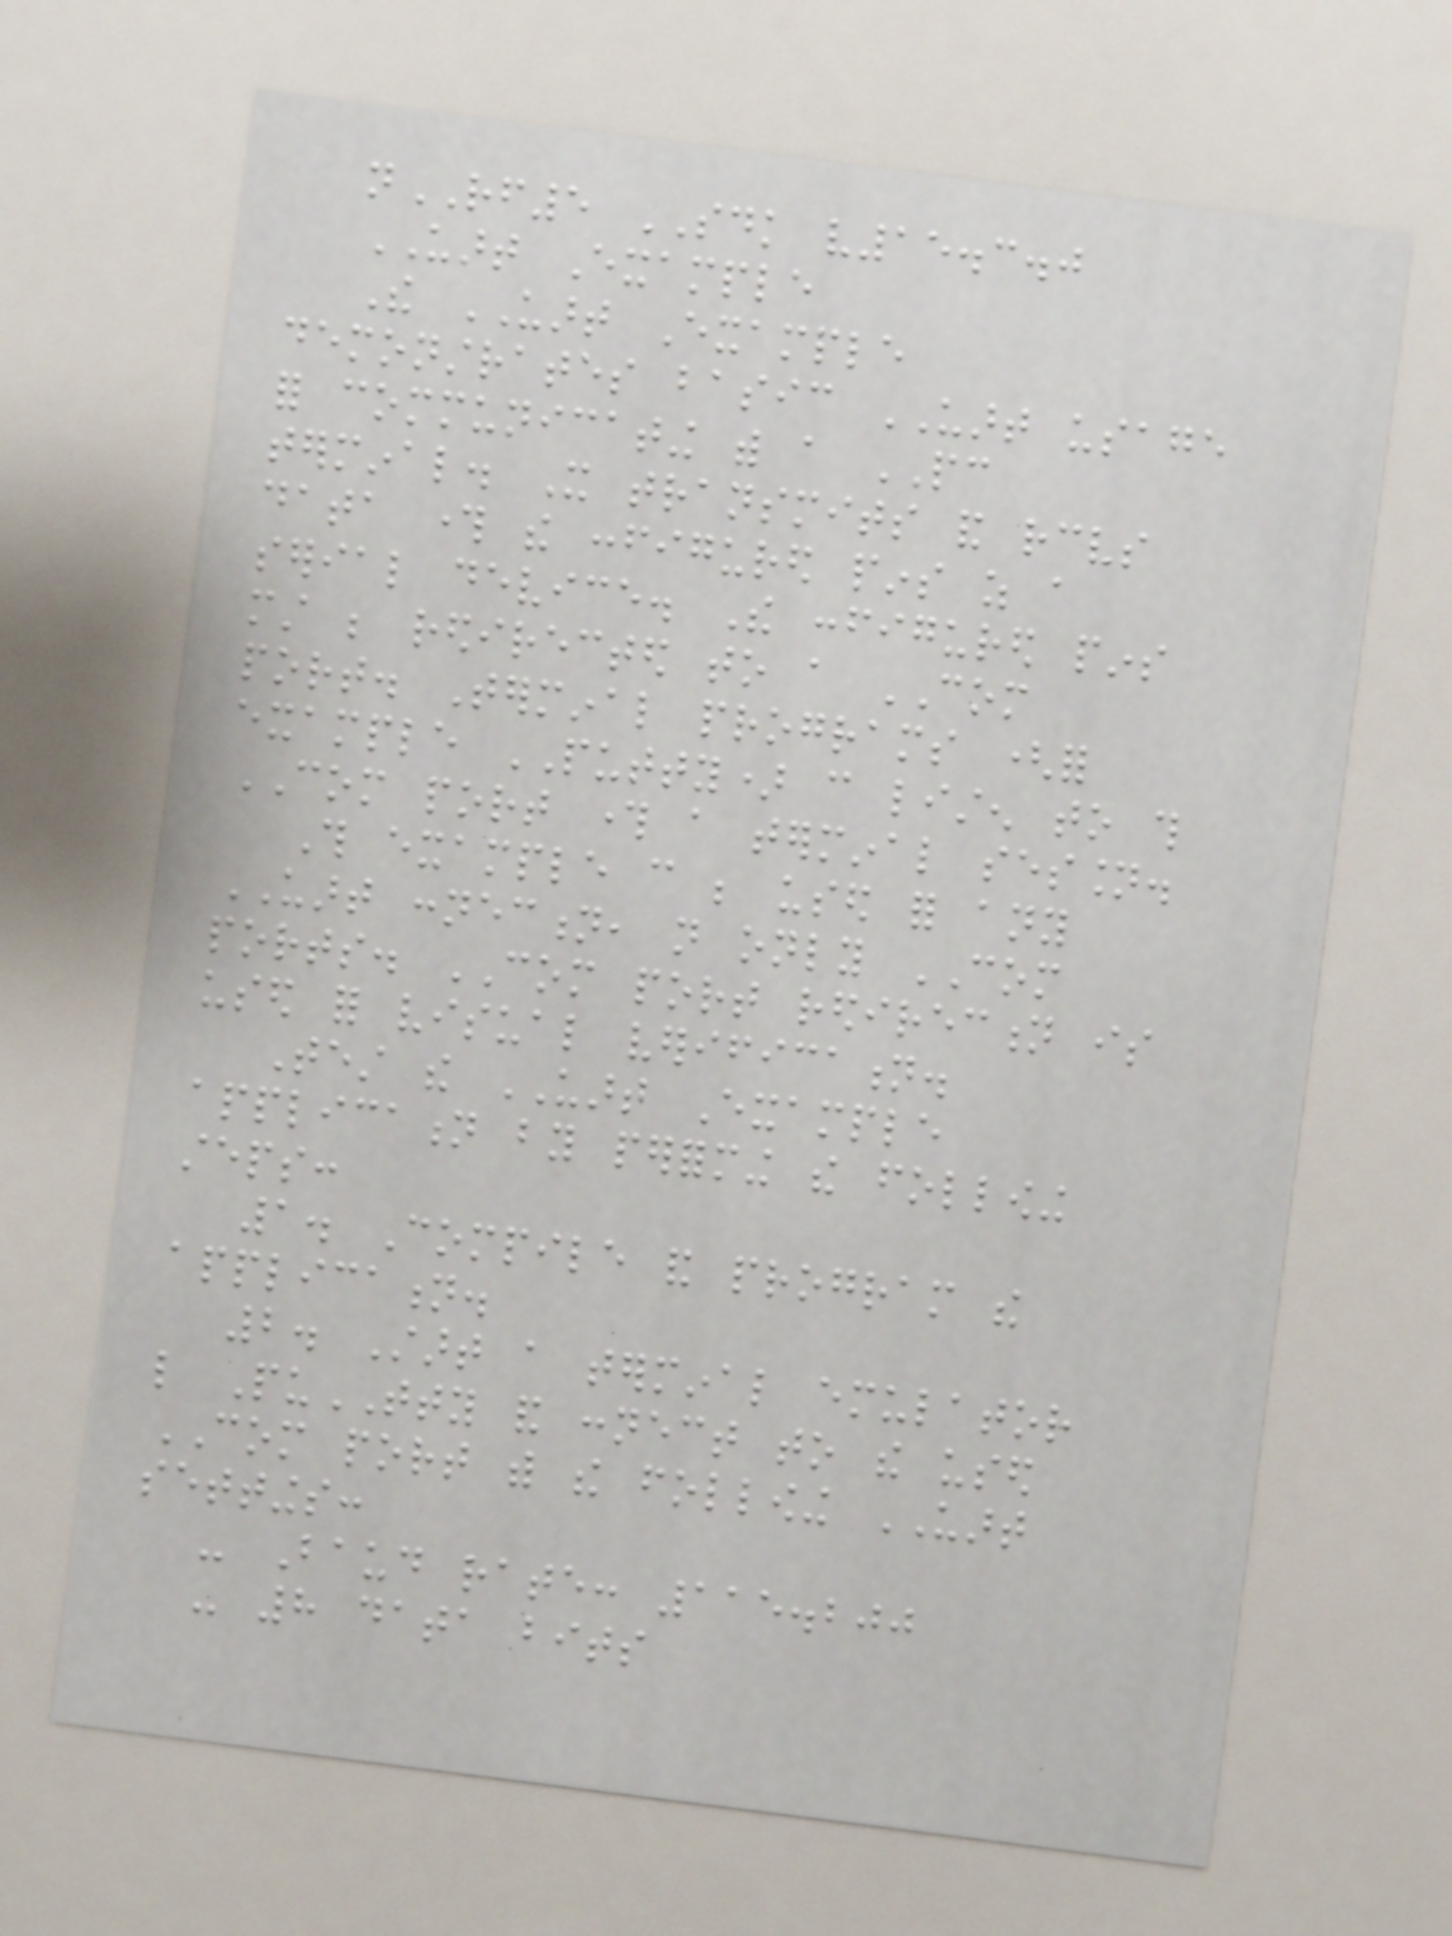nRF5 SDK v15.3.0
UART Example
The UART Example
demonstrates basic UART usage
for communicating with a PC
terminal. It transmits and receives
data through the configured pins as a
serial device. The configured pins
must be redirected to a COM
port. Terminal programs (for
example PUTTY) can listen to this
COM port through a terminal session.
This example can be used for any
UART connection, not only COM
ports. COM port redirection is
used for visual verification.
Test the UART Example
application by performing the following
steps:
1. Compile and program the
application.
2. Start a terminal emulator
like PuTTY and connect to the used
COM port with the following UART
settings:
- Baud rate: 115.200
- 8 data bits
